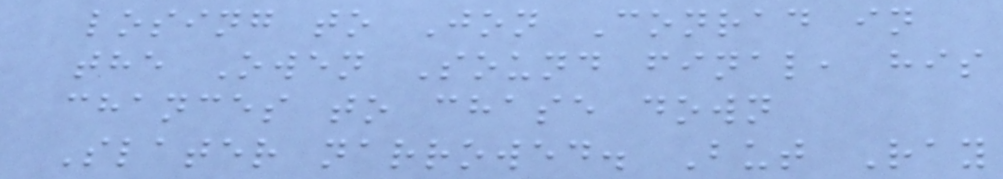losing to Jon Conrad in
the Owen Sound final, his
chances to chase down
Slater narrowed. But Ray
